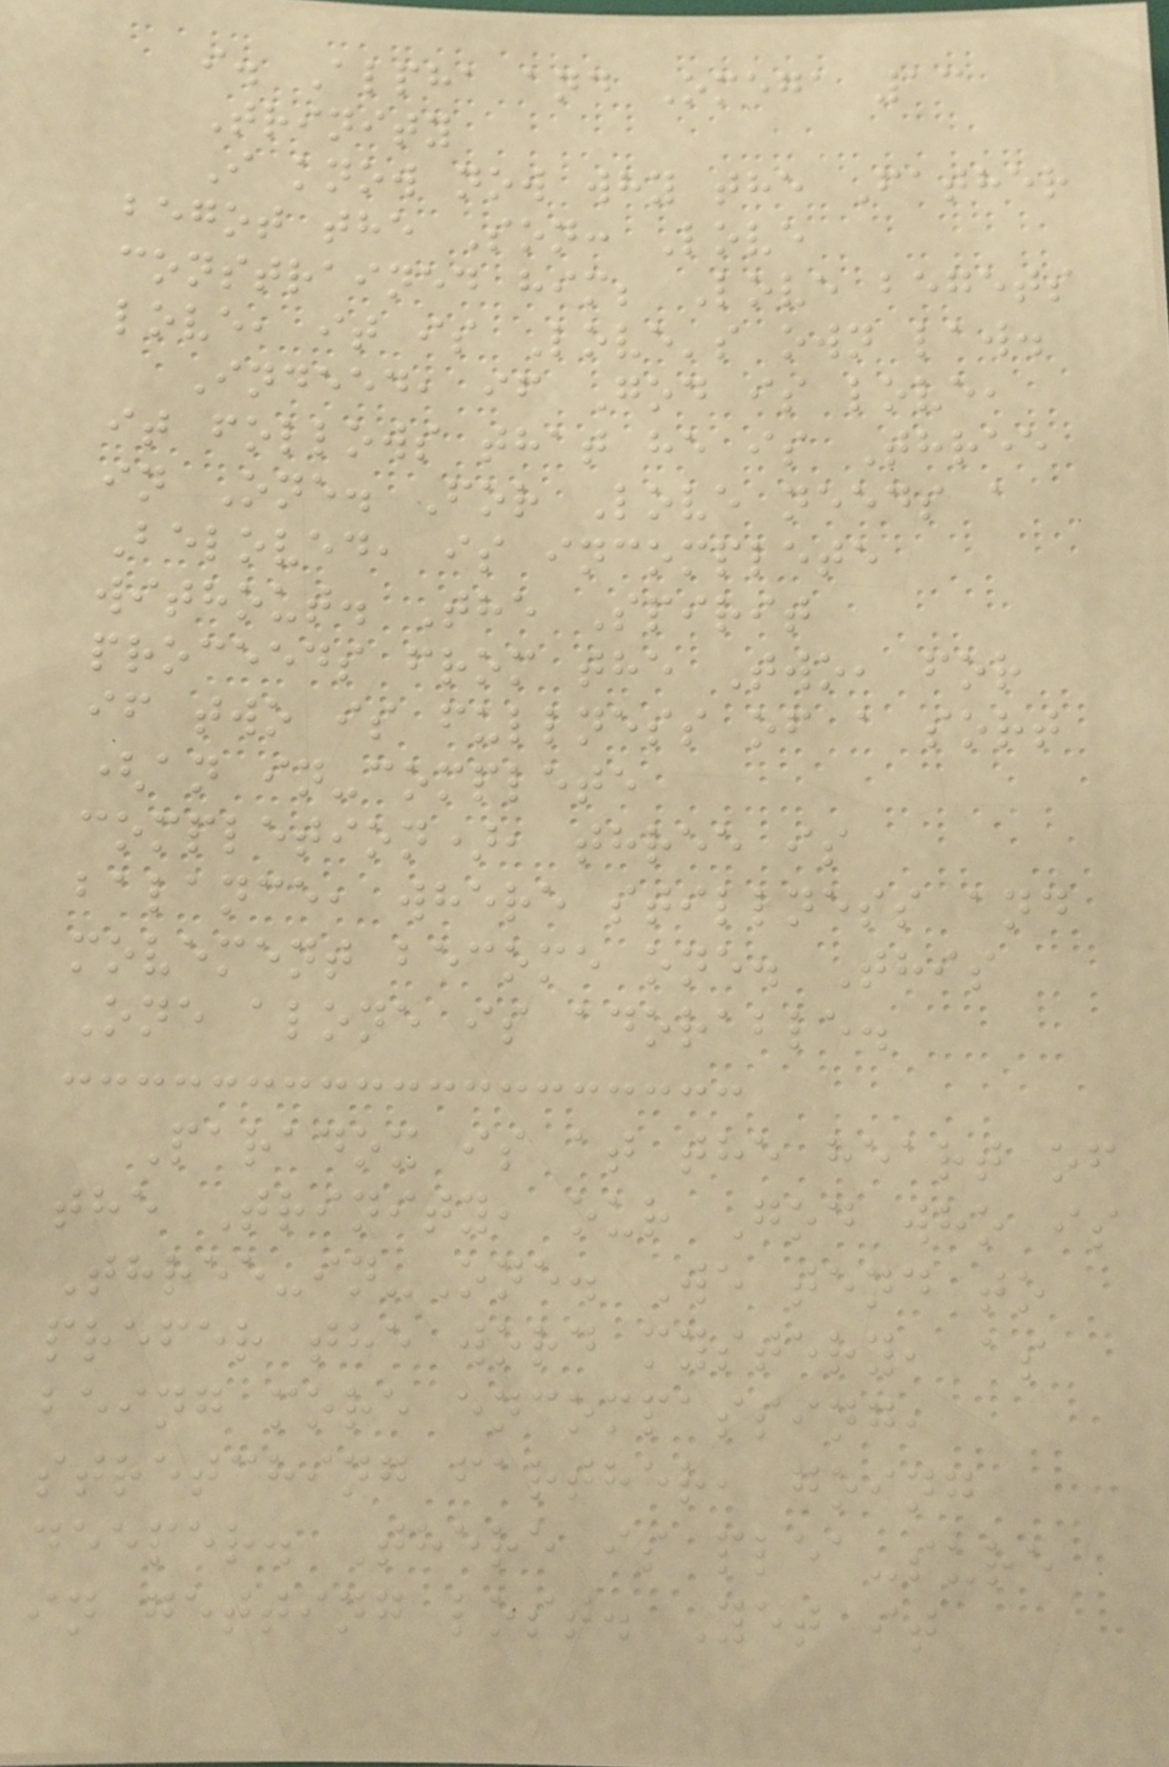i. Alpha and Omega 13
Trinity
I know now why the Father
begot the Son: Love
constrained him; Love begets
love, it is Love's own law.
Indeed, if God is love,
it follows that he is Three
in One. For Love needs a
Beloved, is incomplete
without. The Spirit
proceeds from the Two, for
if two is fullness of a sort
(an in-complete
completion), three is
balance, where stillness and
movement become one. This
One alone is adorable.
Paradox is at the heart of
the Trinity, our God who is
Three-in-One. We tend to
prefer the word mystery, as
being more encompassing,
stretching farther, going
deeper. There is plea-sure
in getting lost. Yet it
